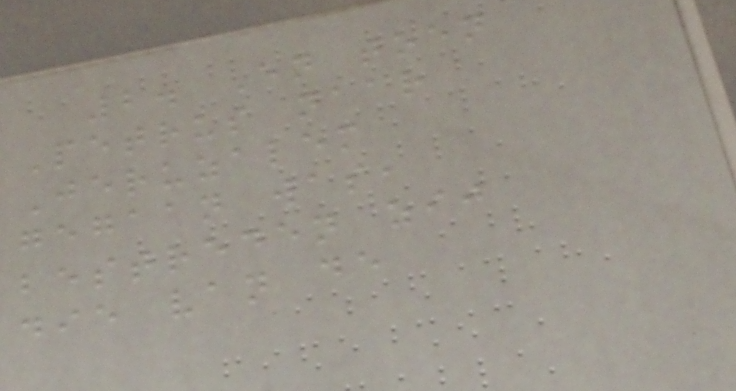2. En toen
Petrus naar
Jeruzalem
gegaan was,
bestreden zij
die van de
